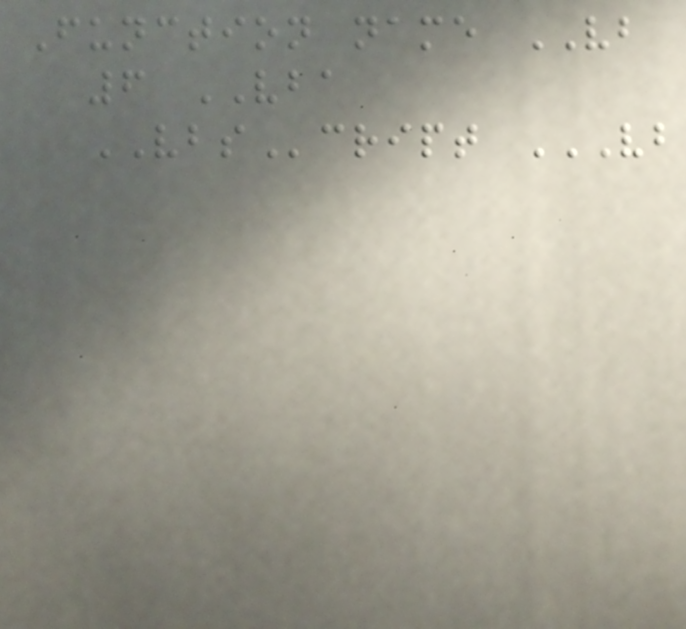Function name VB
6 VBA
VBScript VB
